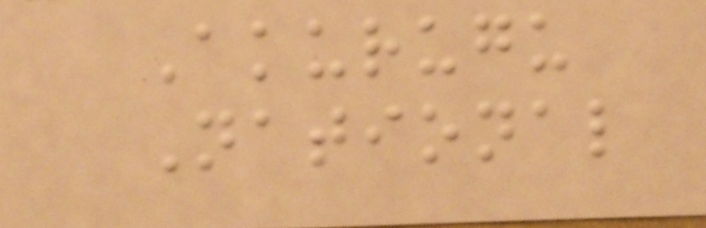Akurugu
National
